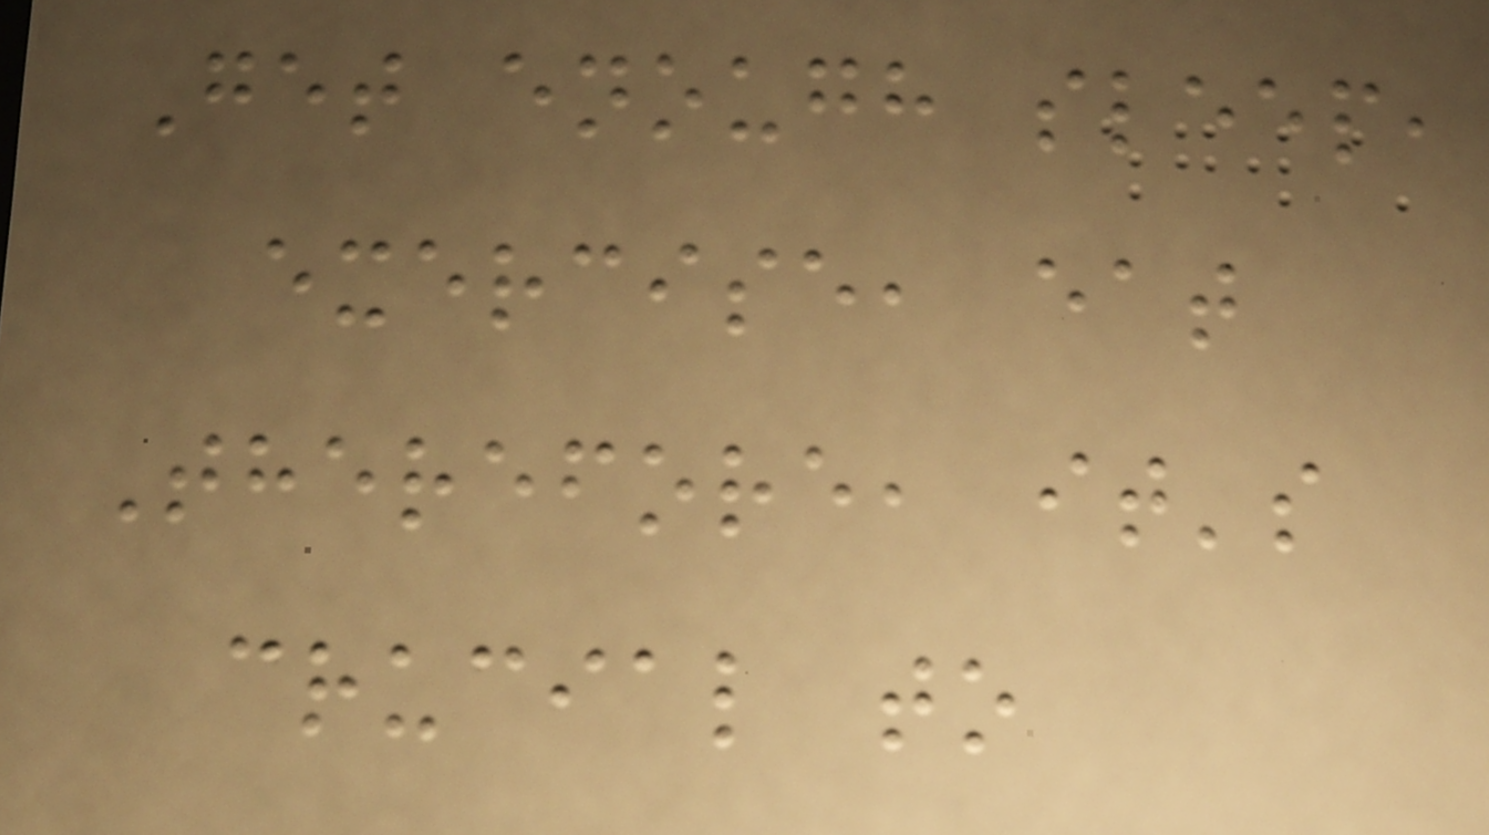Get enough sleep,
exercise, eat
Therefore, it's
crucial to
